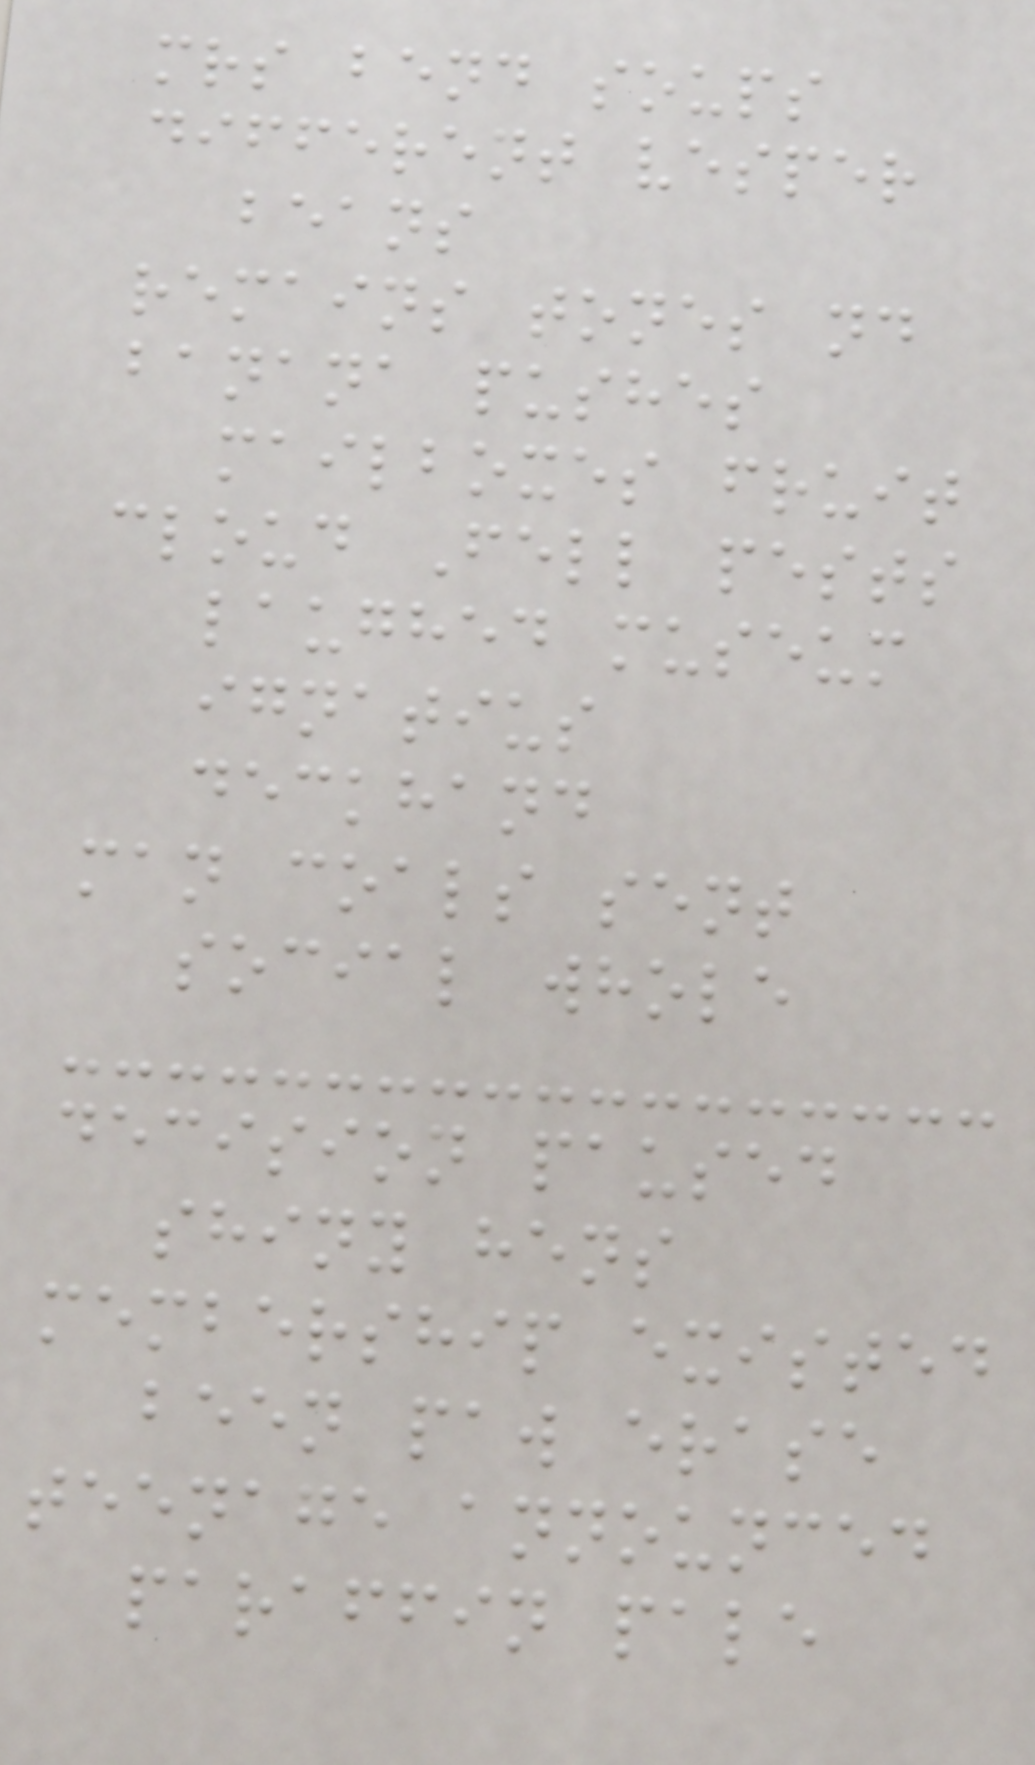mrs bend soups
different vesper
beans
remains tones nd
banana pushes
mailboxes fruit
cloud Fell pests
laughed museum
ignatius
deckhand
man coals sent
social whole
decision paused
shiny hens
membership existed
been paw erase
teenage announced
paraffin pale
